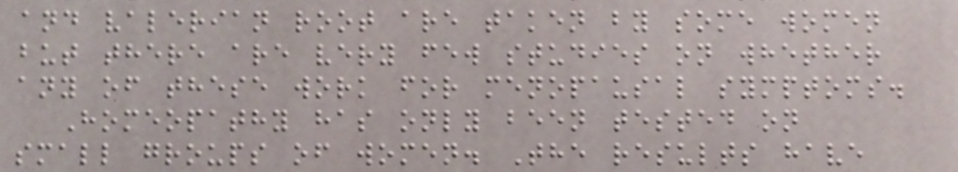and valerian root are taken by some women
but there are very few studies on whether
any of these work for menopausal symptoms.
Homeopathy has only been tested on
small groups of women. The results have
